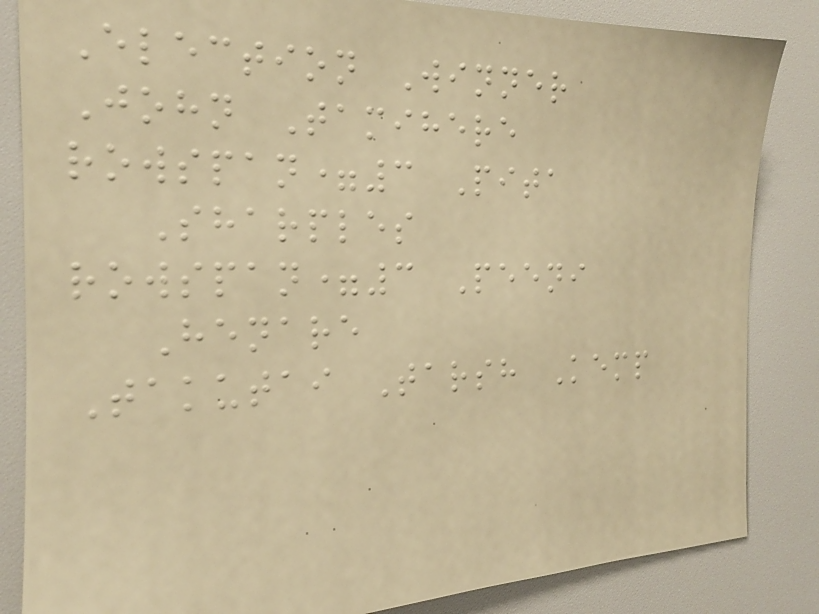Election Winner
John Tamihere
rowspan=3 Pita
Sharples
rowspan=3 Peeni
Henare
Takutai Tarsh Kemp
